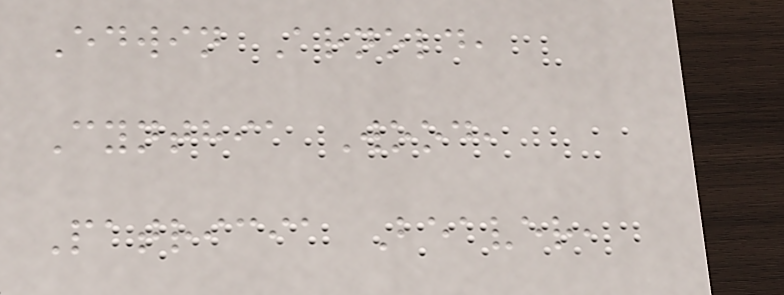Edwin Arnold,
Cynthia Wood,
Patricia Beaver,
